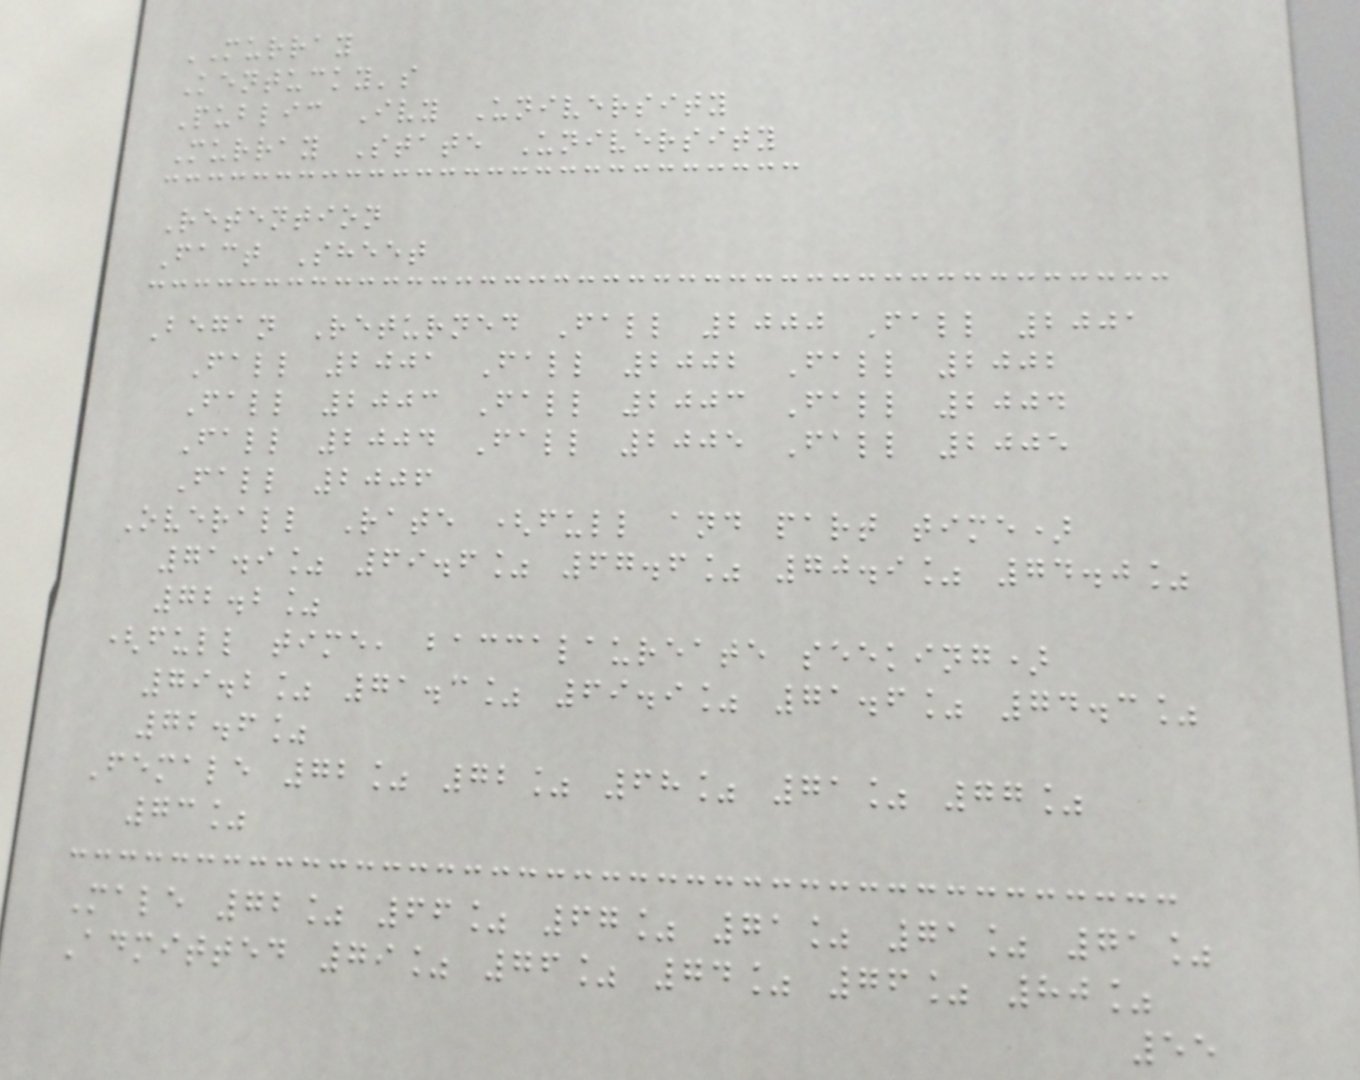MURRAY
Kentucky's
Public Ivy University
Murray State University
Retention
Fact Sheet
Began Returned Fall 2000 Fall 2001
Fall 2001 Fall 2002 Fall 2002
Fall 2003 Fall 2003 Fall 2004
Fall 2004 Fall 2005 Fall 2005
Fall 2006
Overall Rate (full and part time)
71.9% 69.6% 67.6% 70.9% 74.0%
72.2%
(full time, baccalaureate seeking)
79.2% 71.3% 69.9% 71.6% 74.3%
72.6%
Female 72% 72% 68% 71% 77%
73%
Male 72% 66% 67% 71% 71% 71%
Admitted 79% 76% 74% 76% 80%
55
